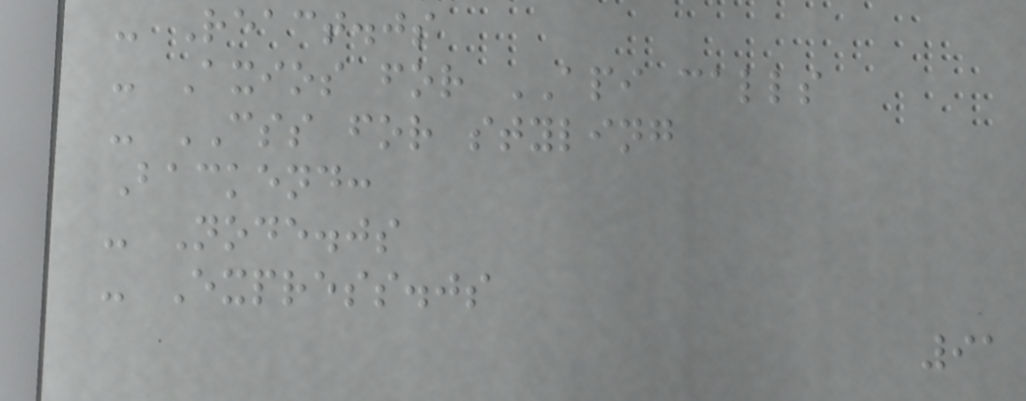- React.js
- Axios for API calls
- CSS for styling
Backend:
- Node.js
- Express.js
91
